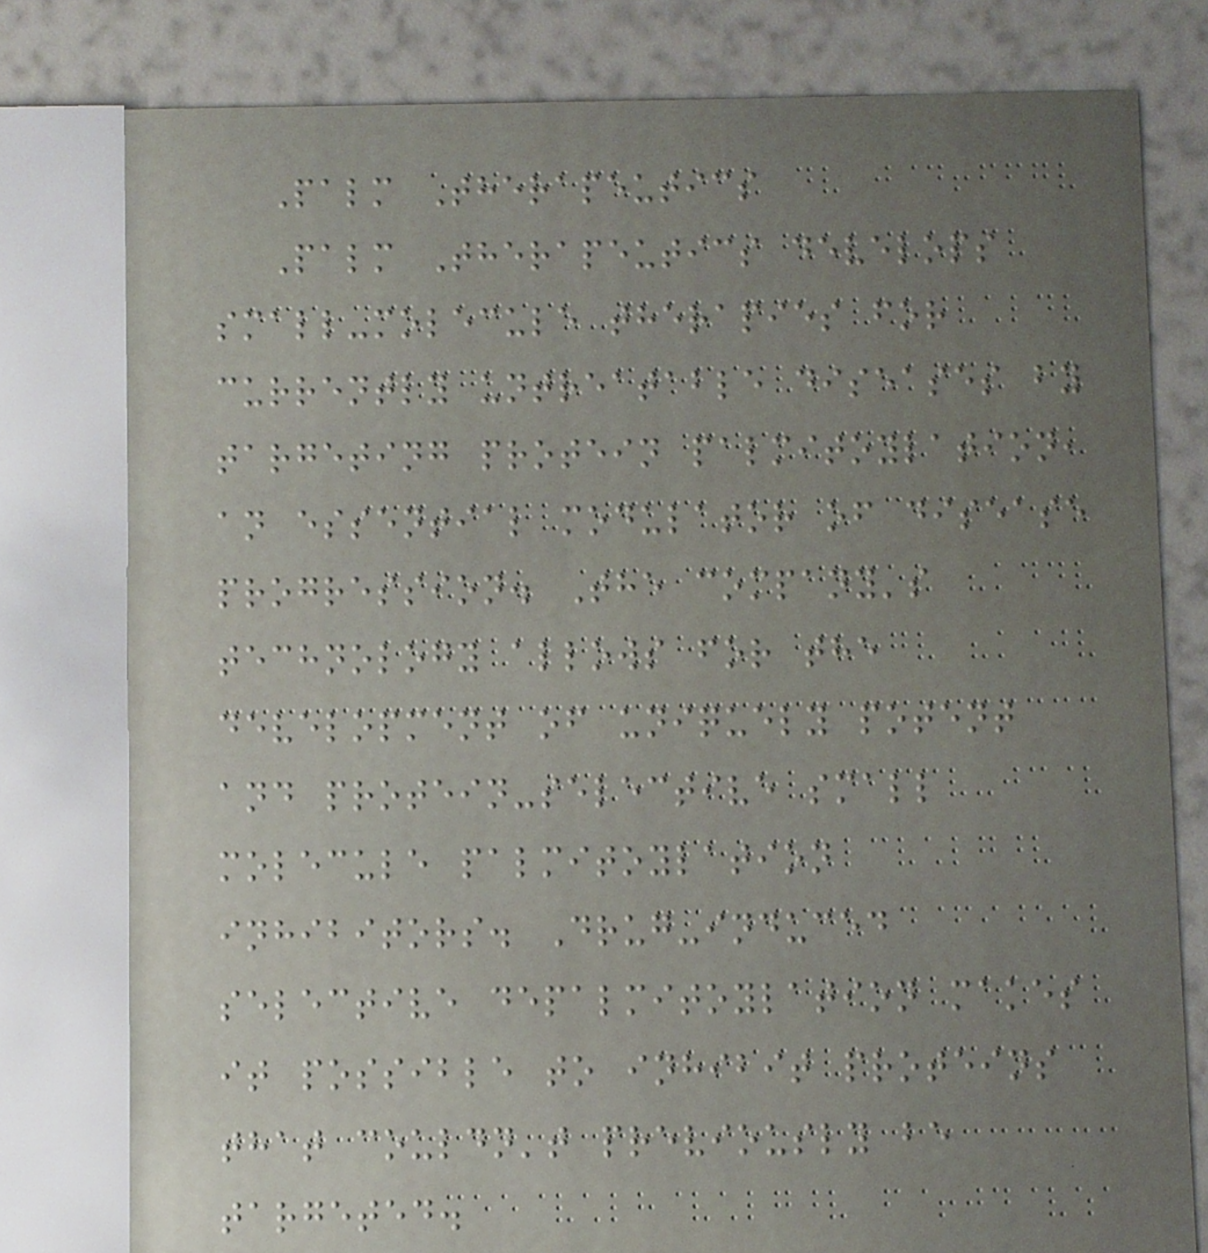Palm Therapeutics
Palm Therapeutics develops
small-molecule therapies for
currently untreatable diseases by
targeting protein palmitoylation,
an essential modulator of disease
progression. The company's
technology allows for the
development of uniquely potent
and protein-selective small
molecule palmitoylation
inhibitors. Drug-induced
selective depalmitoylation makes
it possible to inhibit proteins
that couldn't previously be
targeted.
